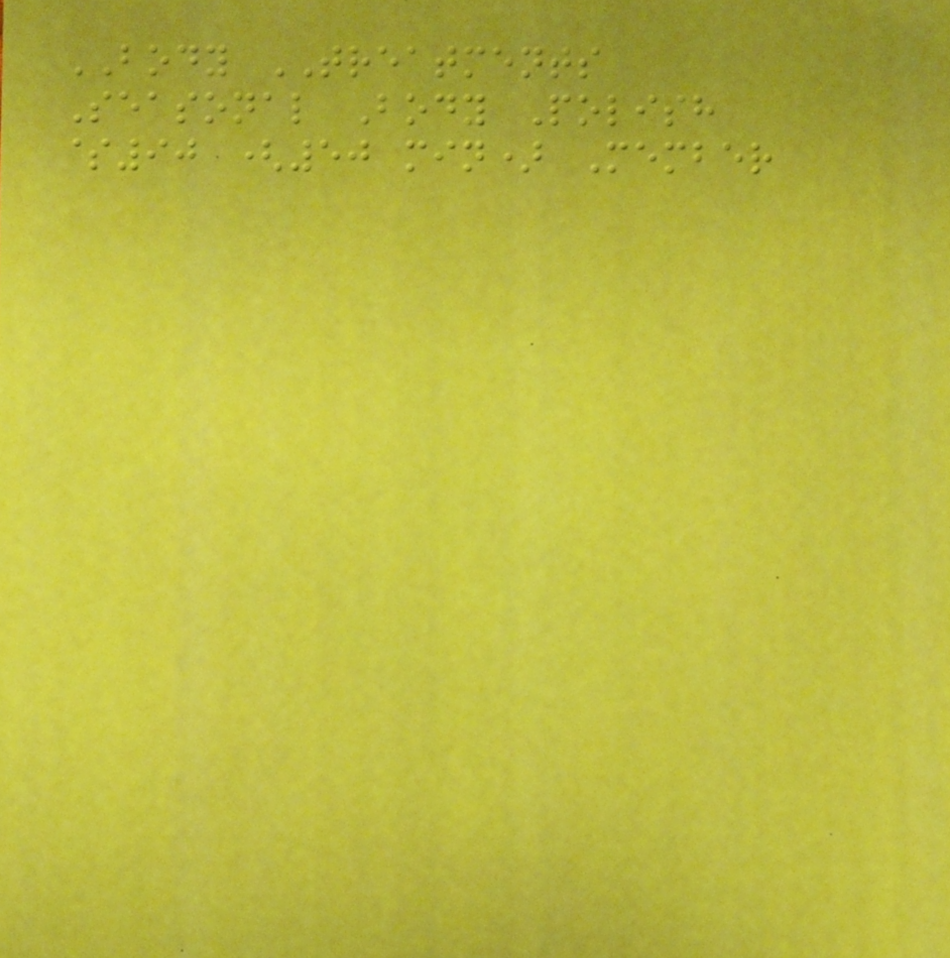BODY TREATMENTS
Seasonal Body Polish
$90 (50 min) Member
